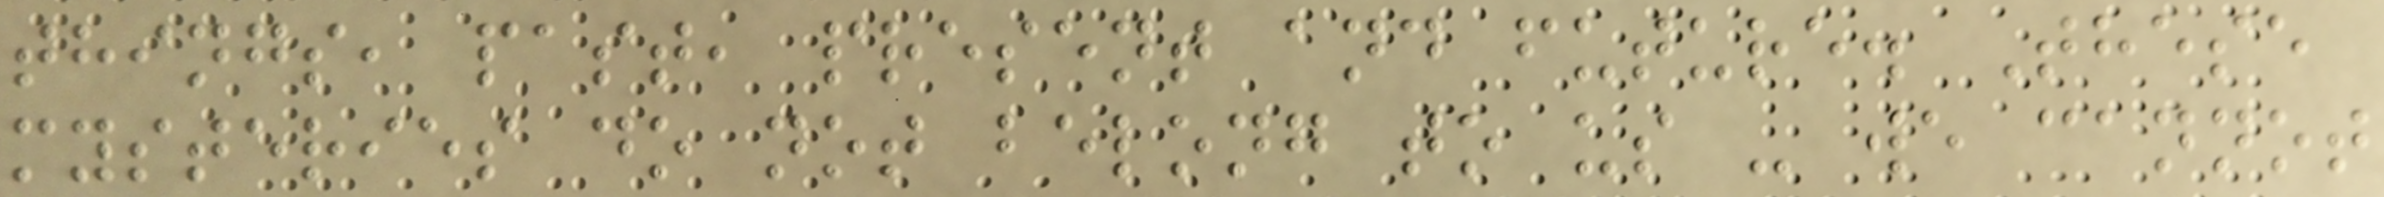things, past, present and future. These
mysteries do not belong to us - we cannot
